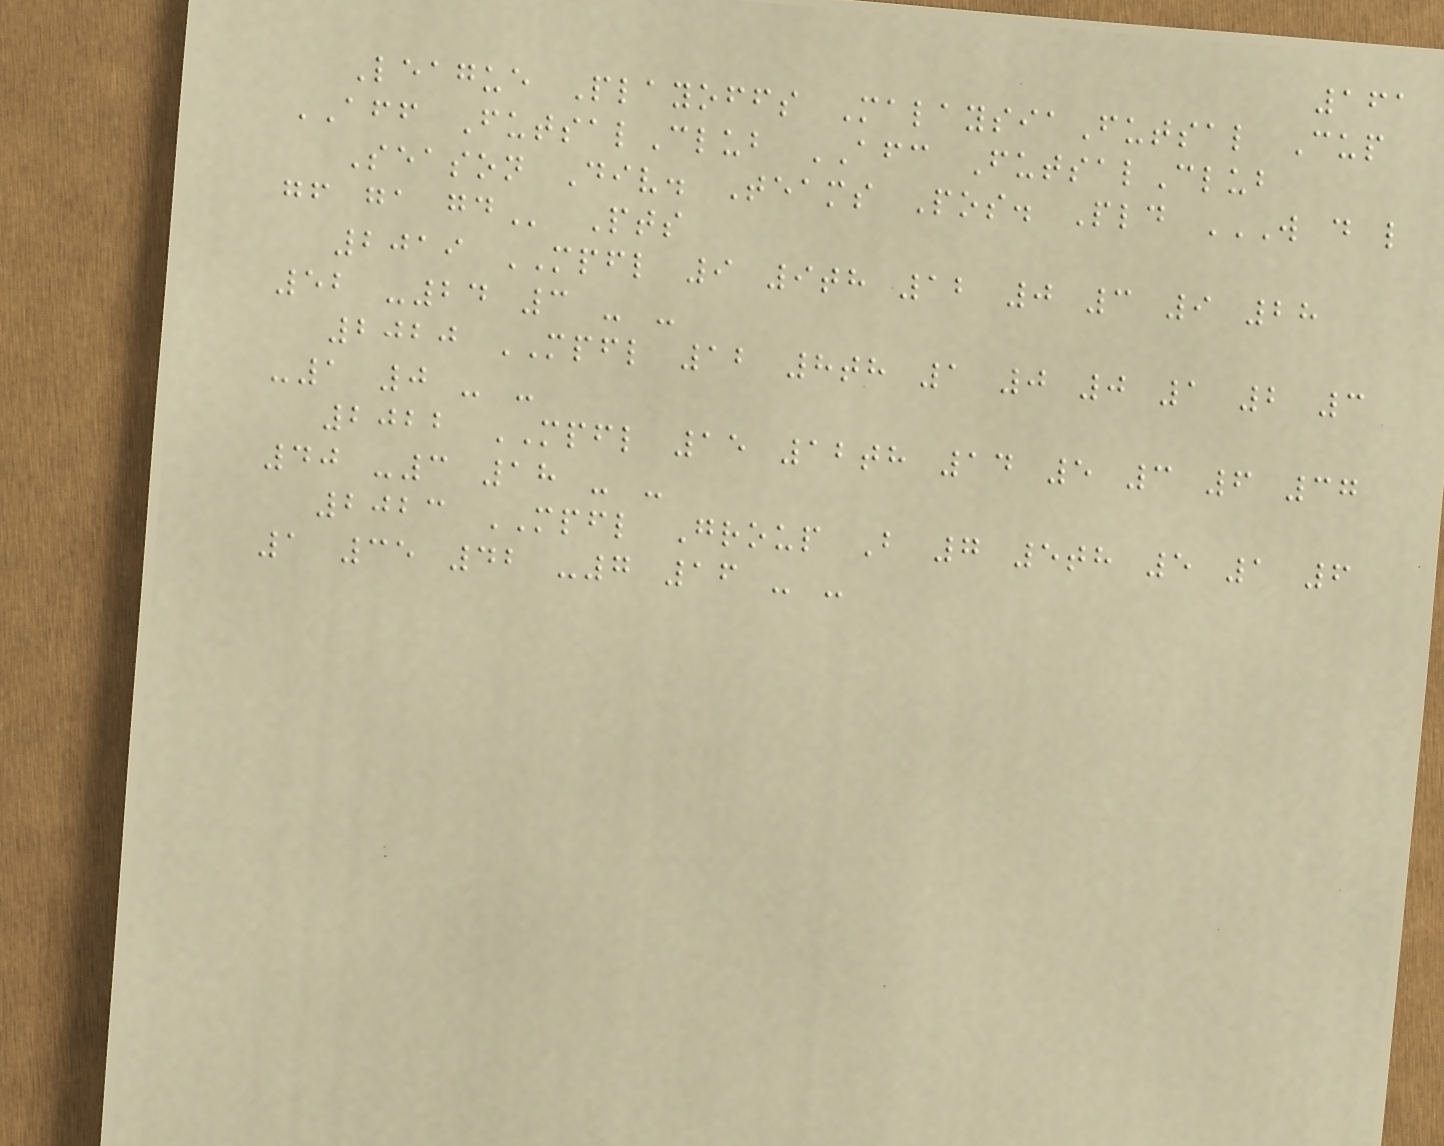161
League Playoffs MalaysiaFutsal Cup
AFF FutsalClub AFC FutsalClub
Season Div. Teams Pos. Pld W D L
GF GA GD Pts
2019 MPFL 9 9th 12 0 3 9 28
52 -24 3 - -
2020 MPFL 12 8th 1 0 0 1 2 3
-1 0 - -
2022 MPFL 15 12th 14 5 3 6 37
40 -3 18 - -
2023 MPFL Group B 7 5th 5 1 6
1 35 42 -7 16 - -
